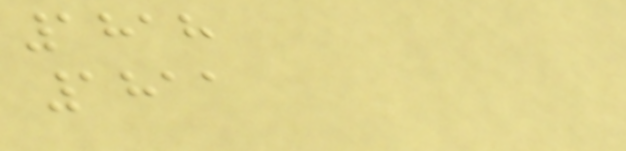1818
1811
